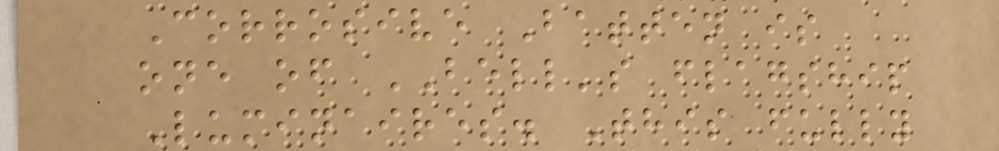Corrosive Batten is
one of BELL's flagship
Luminaires. This fully
